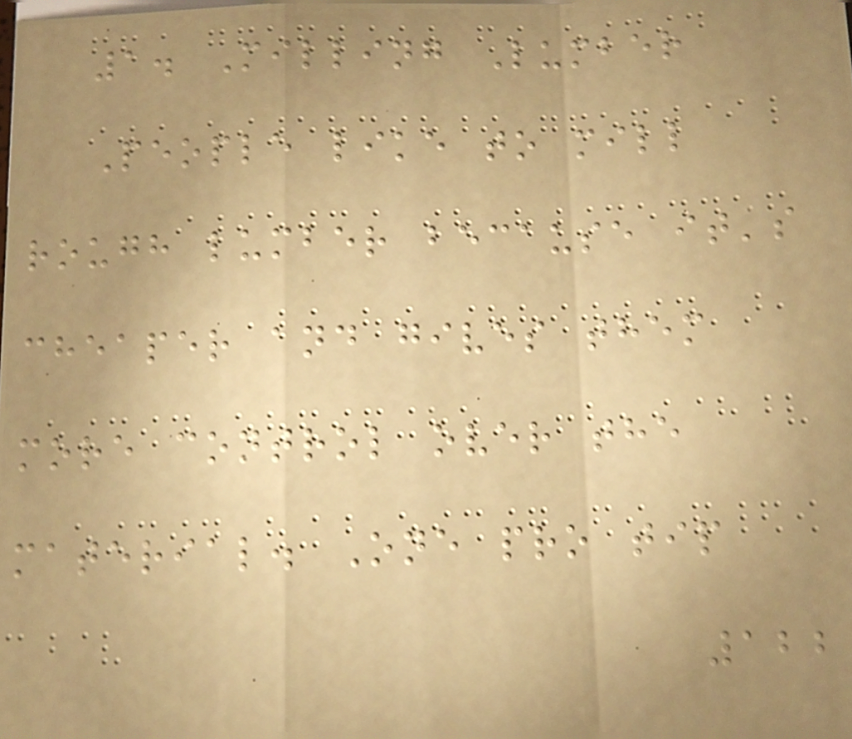1. Milling Lumber
People like to mill
rough lumber because it's
cheaper and gives them
more control over the
material. One pro tip
122
